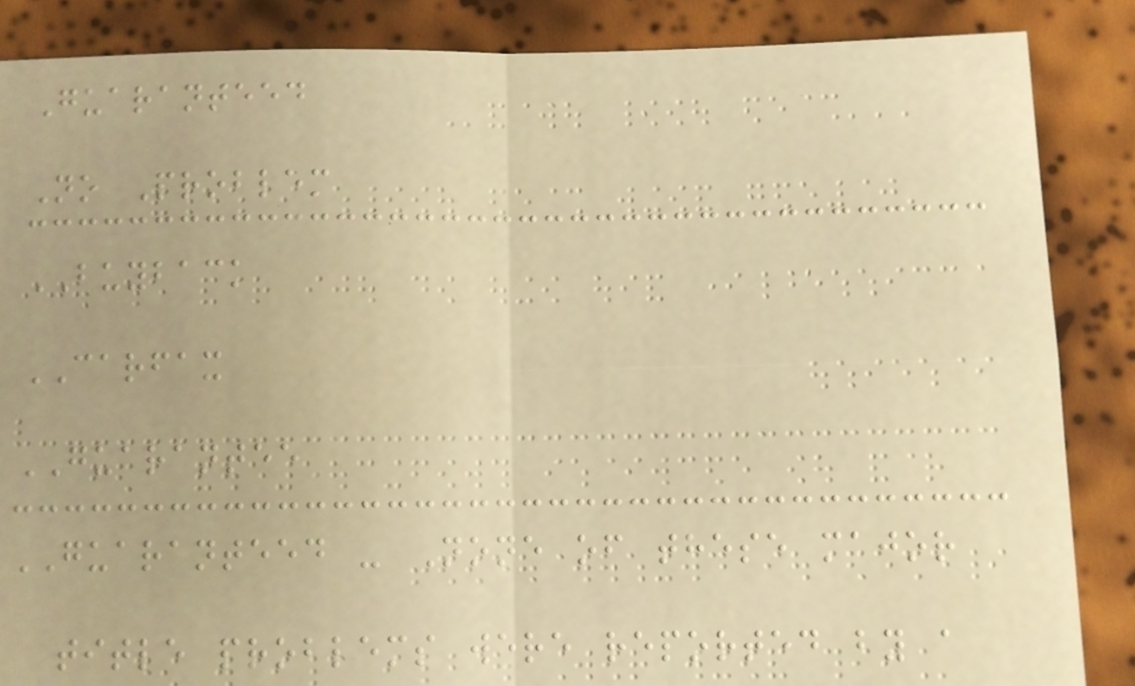Guaranteed
No Problem
BUYBACK
CARFAX
GUARANTEE
GUARANTEED - None of these major
title problems were reported by a
